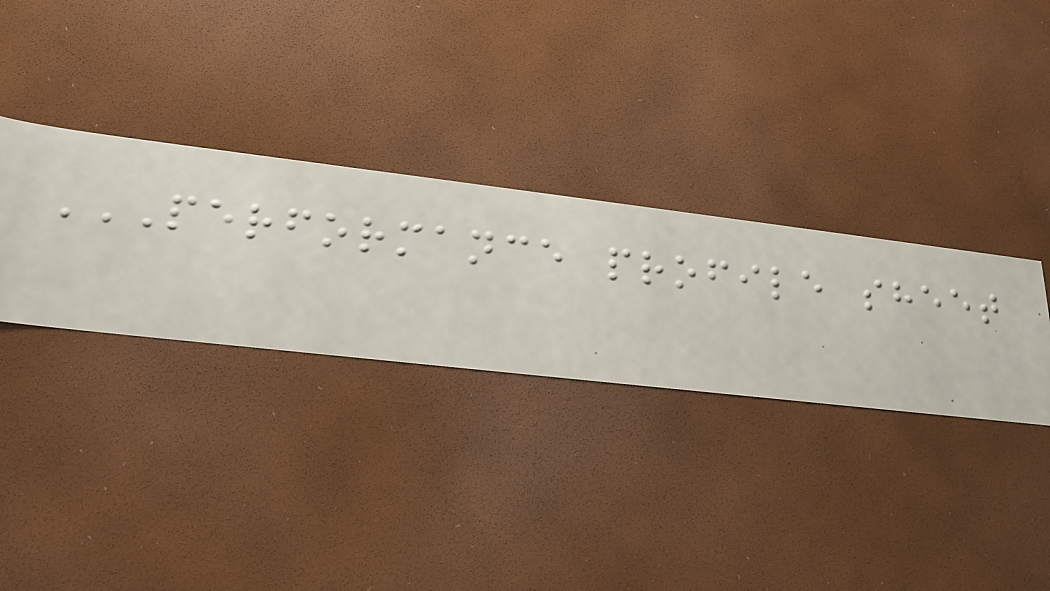PERFORMANCE PROFILE SHEET
